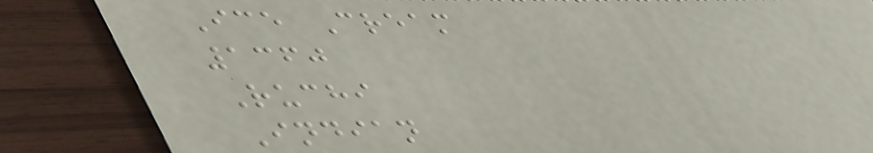Ice Cream
1360
Ruchi
Indian
